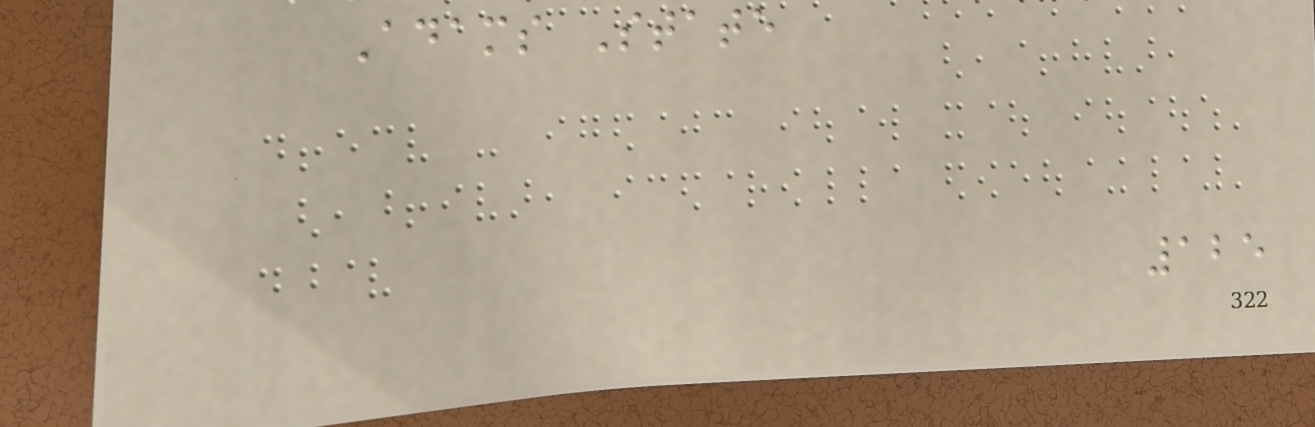Adams State
125
